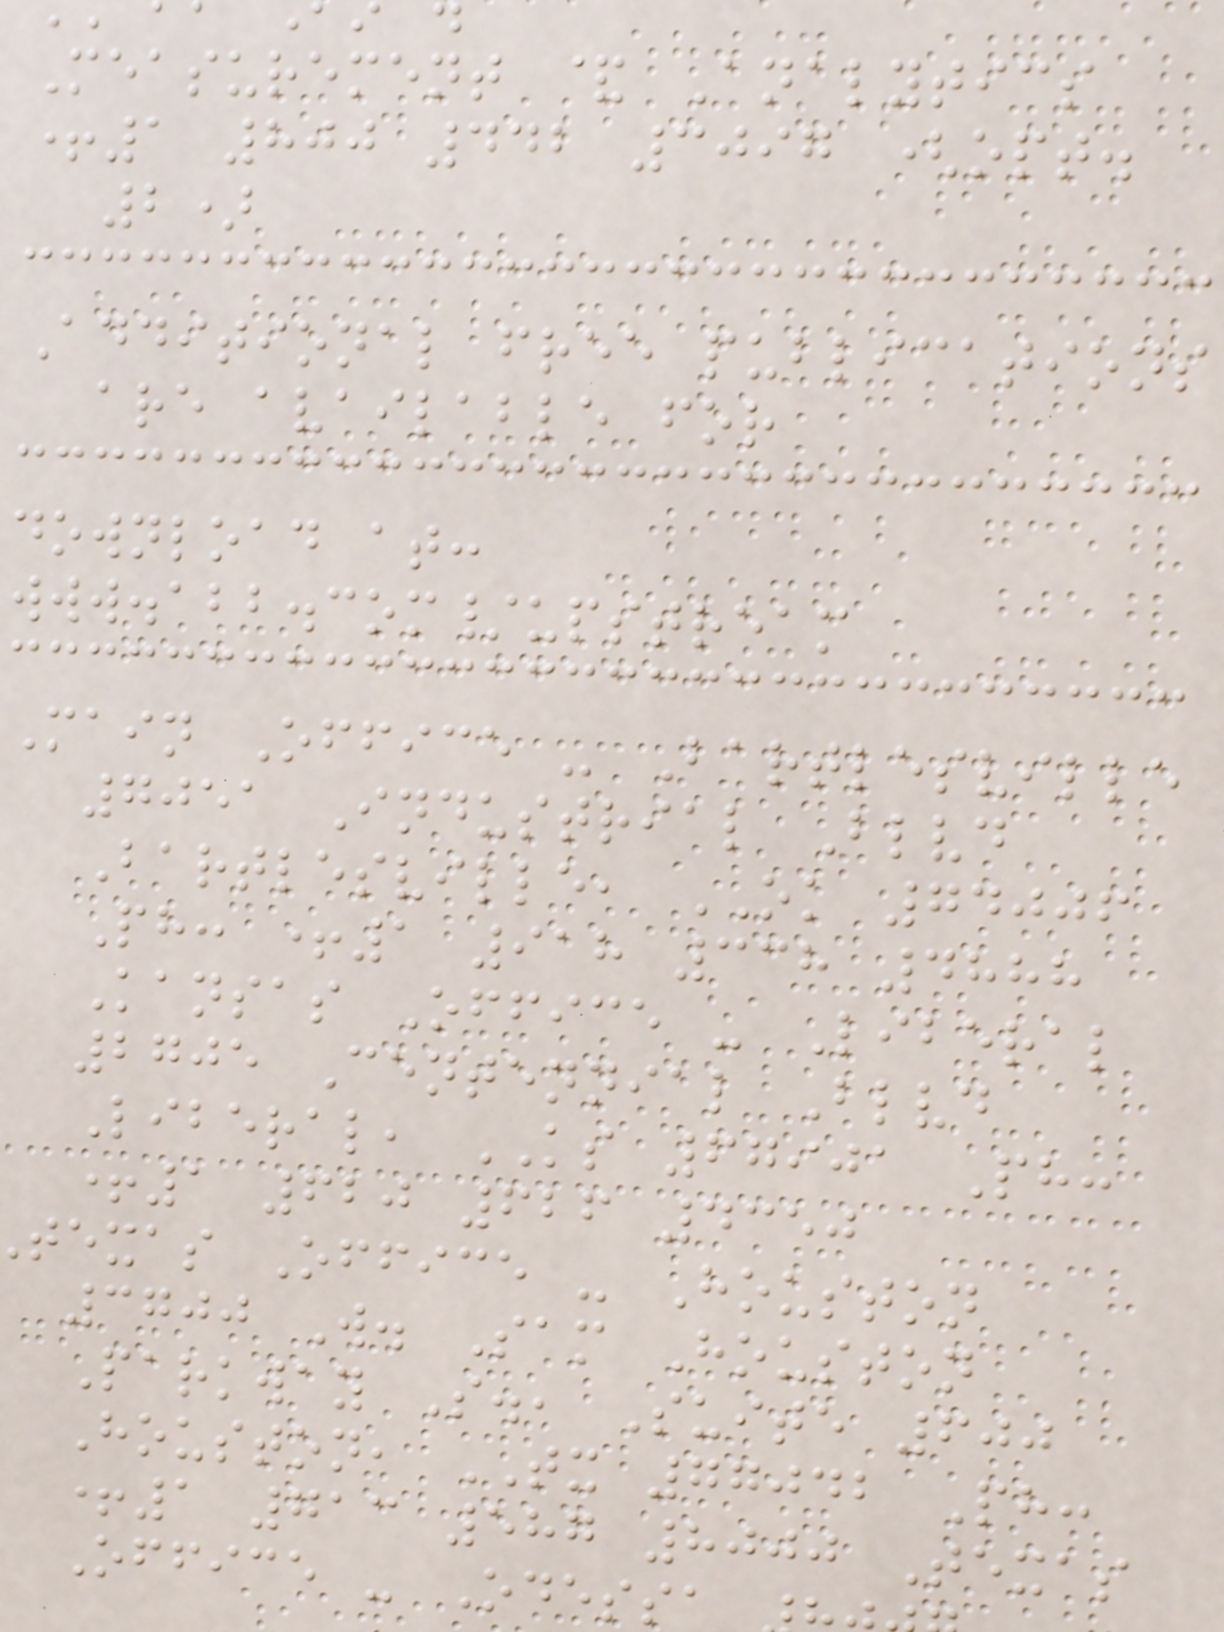Measurement & Analytics
+1 800 442 3097 (opt.
2)
Additional free publications
are available for
download at:
www.abb.com/upstream
Main Office - Bartlesville
7051 Industrial Blvd
Bartlesville, OK 74006
Ph: +1 918 338 4888
Kansas Office - Liberal
2705 Centennial Blvd
Liberal, KS 67901 Ph:
+1 620 626 4350
texas Office - Houston
3700 W. Sam Houston
Parkway S., Suite 600
Houston, TX 77042 Ph:
+1 713 587 8000 Texas
Office - Odess
